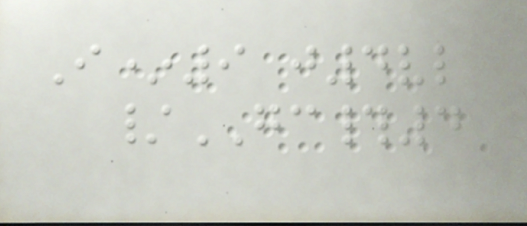I*9 j4vl
/GC#4
